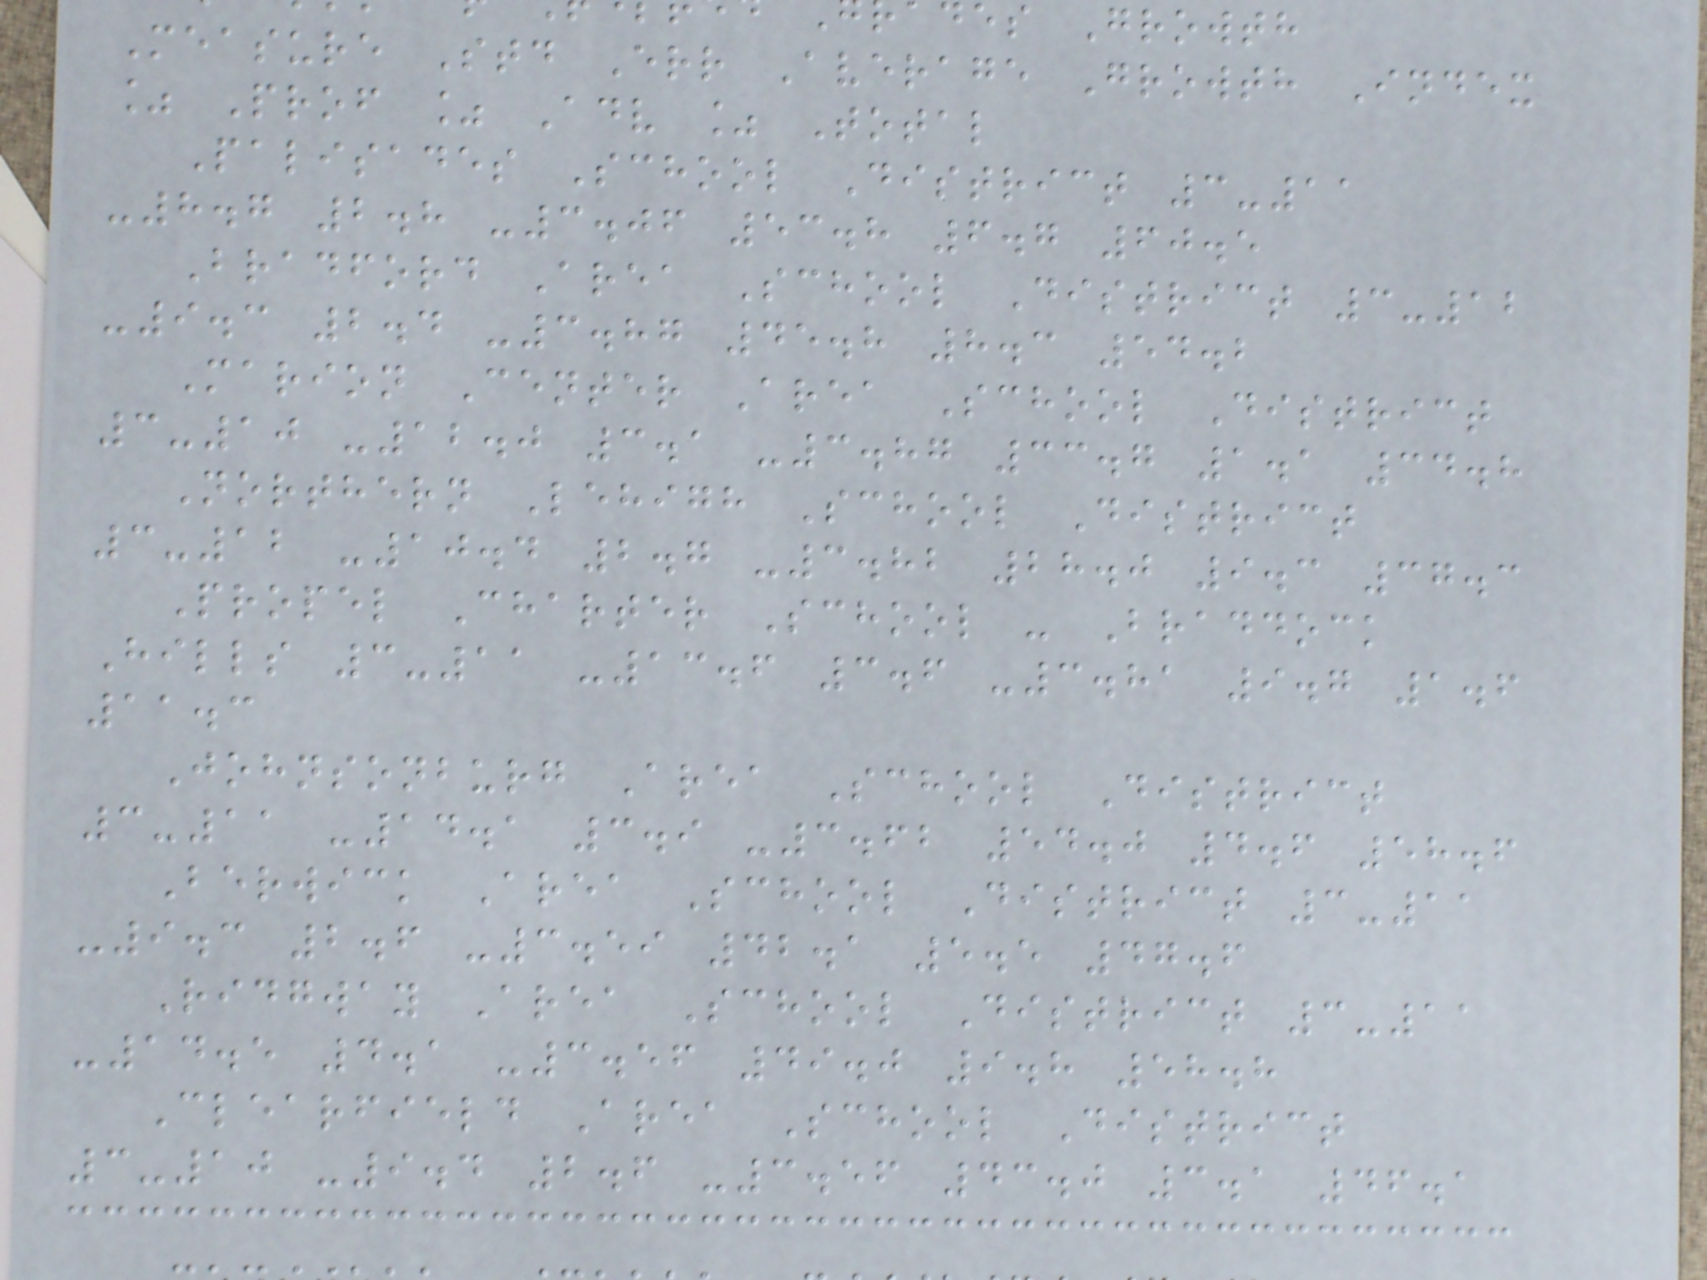es Growth
Measure Std Err Average Growth Index
% Prof % Adv % Total
Palisades School District 3-11
-8.7 2.8 -3.06 53.8 6.7 60.5
Bradford Area School District 3-12
-9.3 2.4 -3.87 45.8 8.3 54.2
Marion Center Area School District
3-10 -12.0 3.1 -3.87 33.7 1.1 34.8
Northern Lehigh School District
3-12 -10.4 2.7 -3.82 28.0 9.3 37.3
Propel Charter School - Braddock
Hills 3-11 -13.6 3.6 -3.81 9.7 1.6
11.3
Johnsonburg Area School District
3-11 -14.1 3.9 -3.62 54.0 4.6 58.6
Berwick Area School District 3-11
-9.3 2.6 -3.59 42.1 5.5 47.6
Ridgway Area School District 3-11
-14.5 4.1 -3.56 49.0 9.8 58.8
Clearfield Area School District
3-10 -9.4 2.6 -3.56 43.0 3.1 46.1
